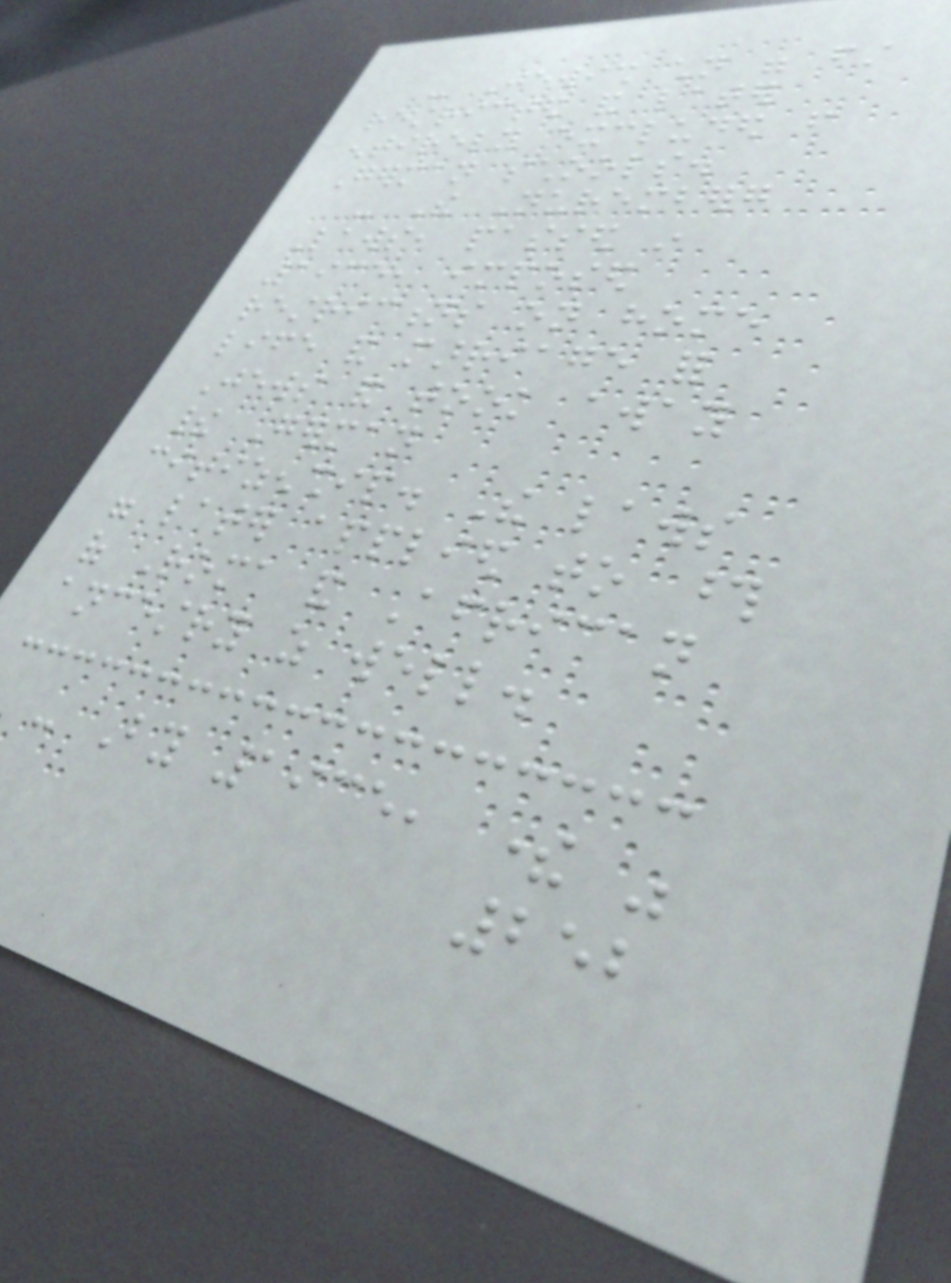- Jewish children were first
restricted and later
entirely excluded from
German schools.
- The Nuremberg
Laws, passed in
1935, imposed
restrictions on home
life and marriage for
Jews and took away
their German
citizenship. The laws
were later applied to those
of Roma and African
ancestry as well.
- By 1935, there was
252
